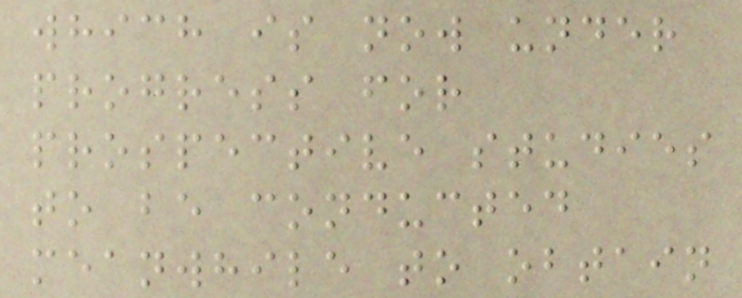which is now under
progress for
prospective studies
to be conducted
meanwhile to obtain
